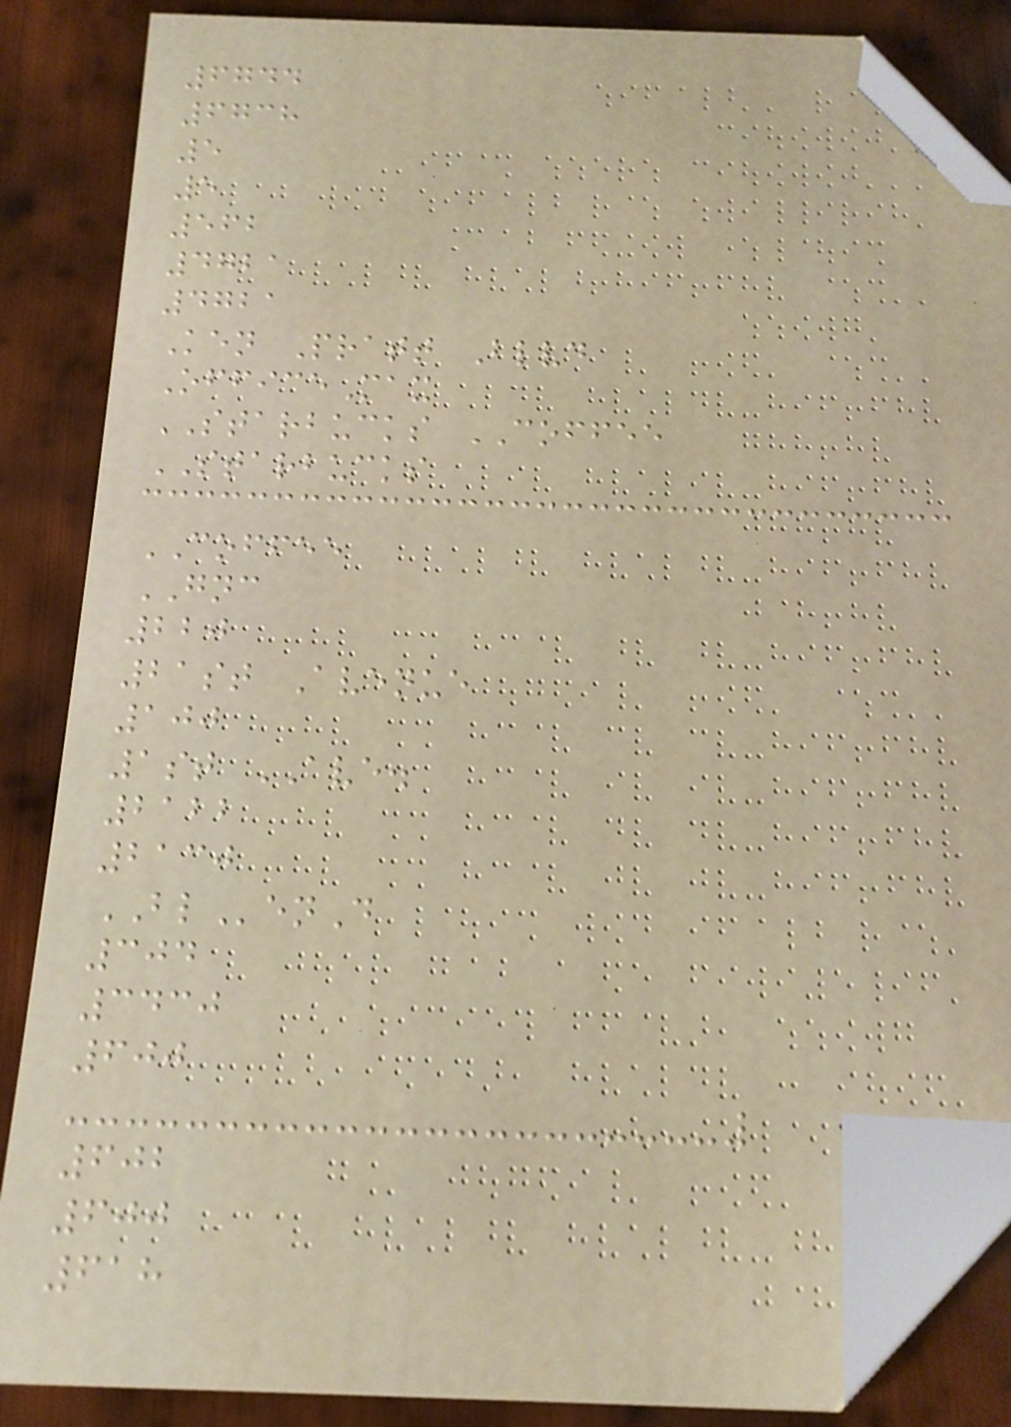6744
6738
5
5
562
4721
4721
Ken Pratt Blvd
OfficeMax
STARBUCKS COFFEE
STARBUCKS
COFFEE
GNC
220
21st Avenue
100
1st AVE.
2122
2130
BLenD
304
3430
600
602
600
618
